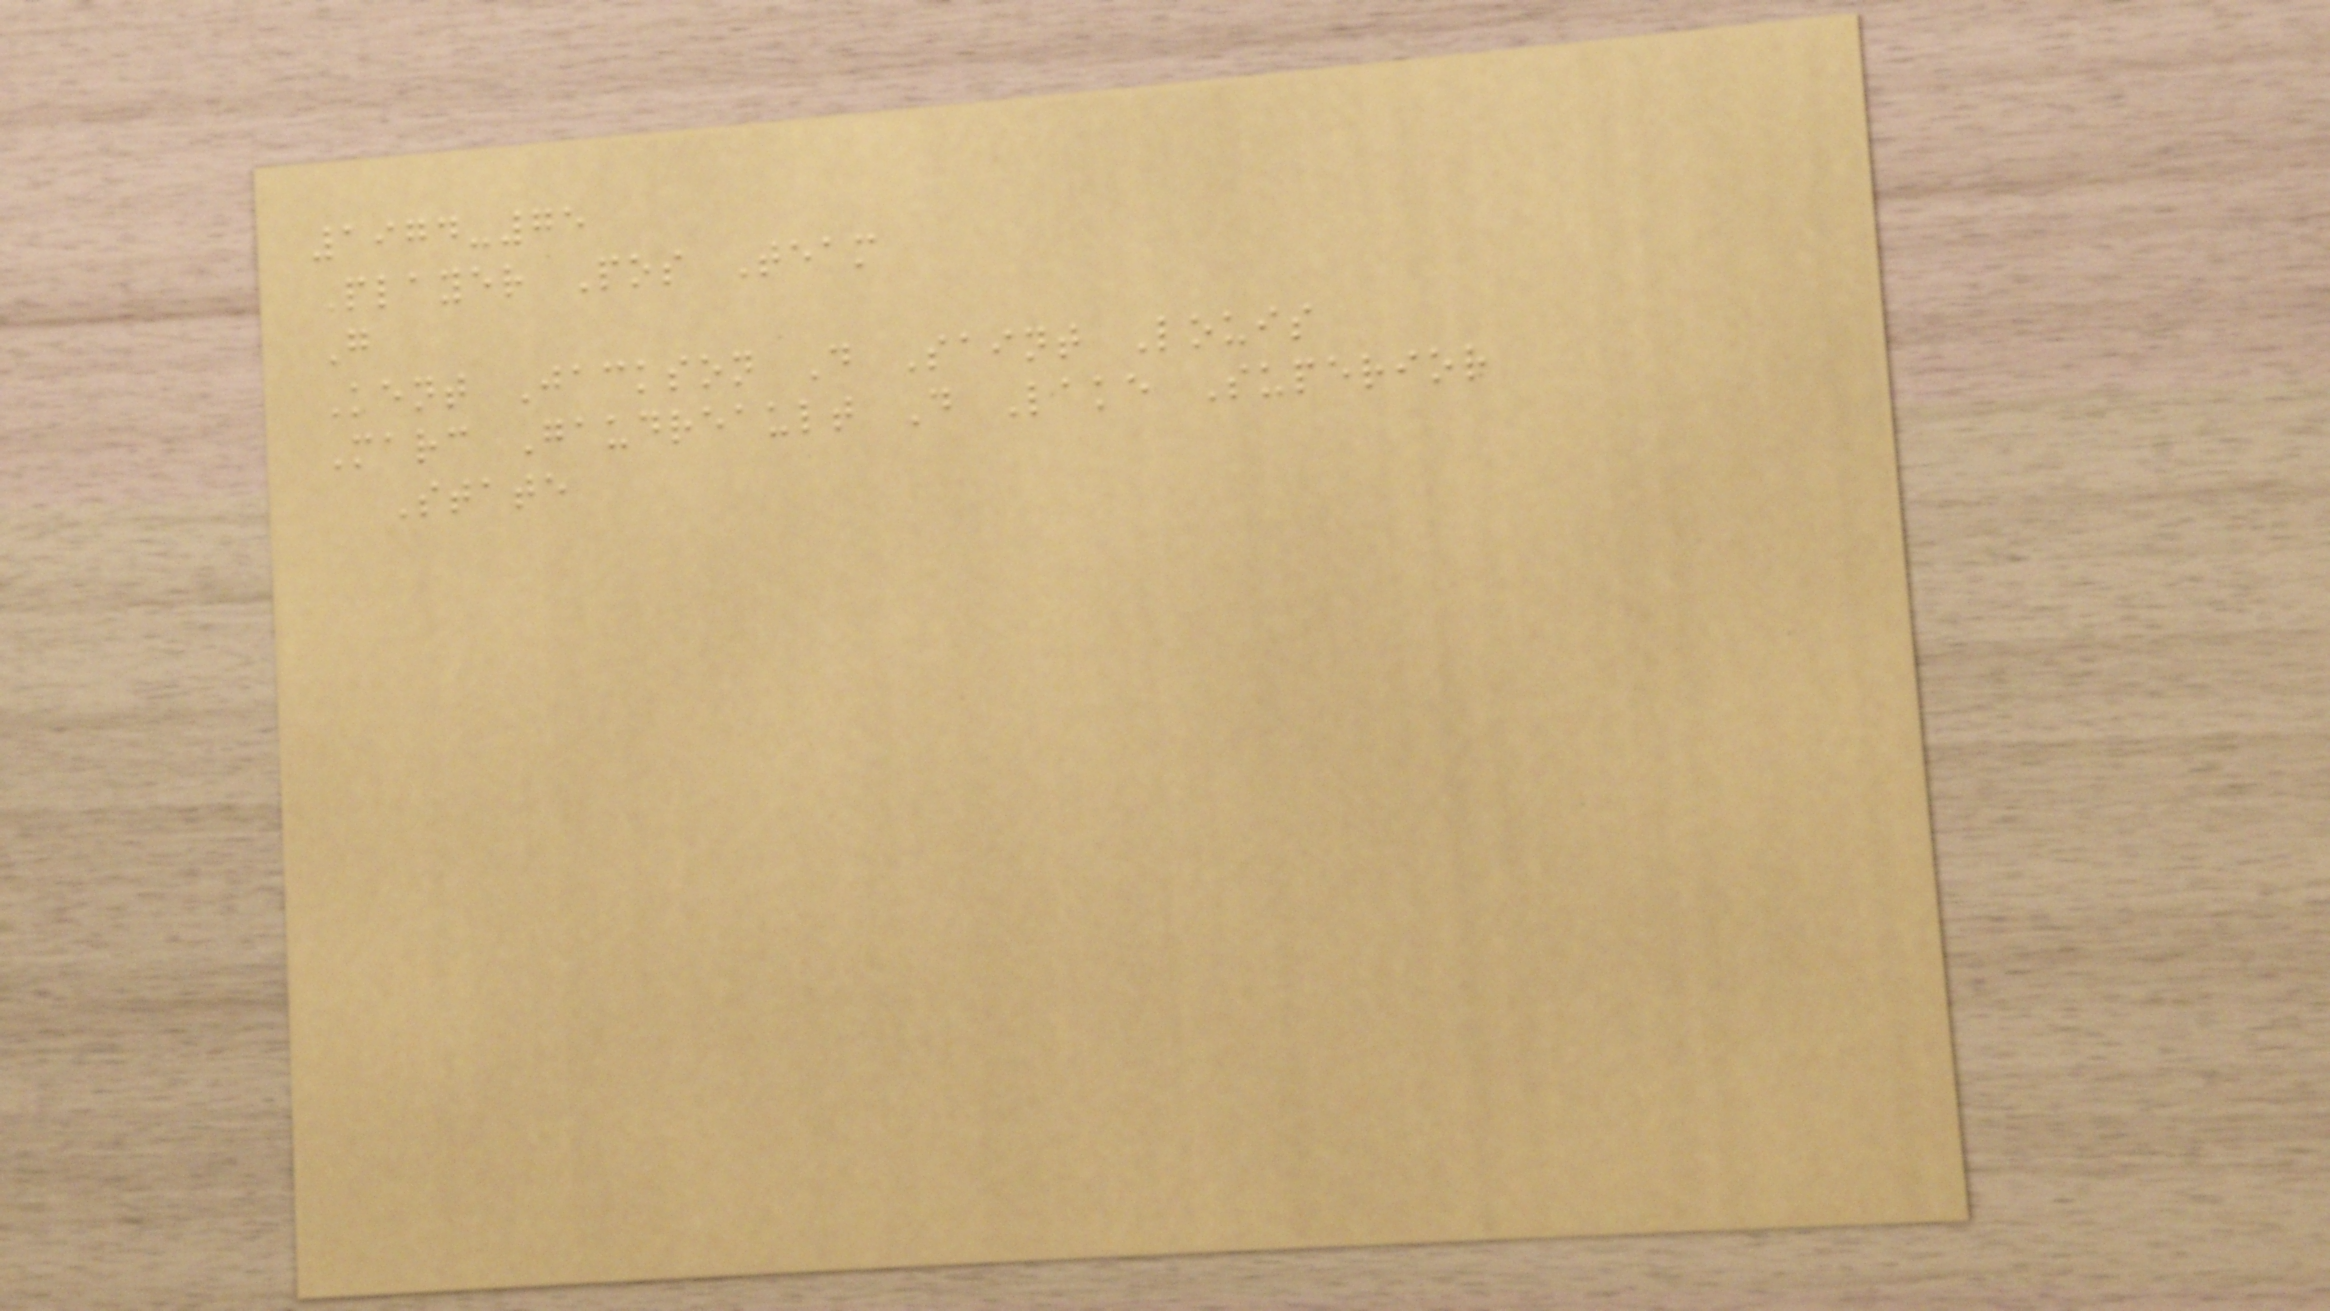1974-75
Player Pos Team
G
Kent Jackson D Saint Louis
Marc Gaudreault D Lake Superior
State
